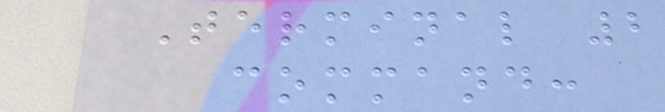Terminal 2
command:
